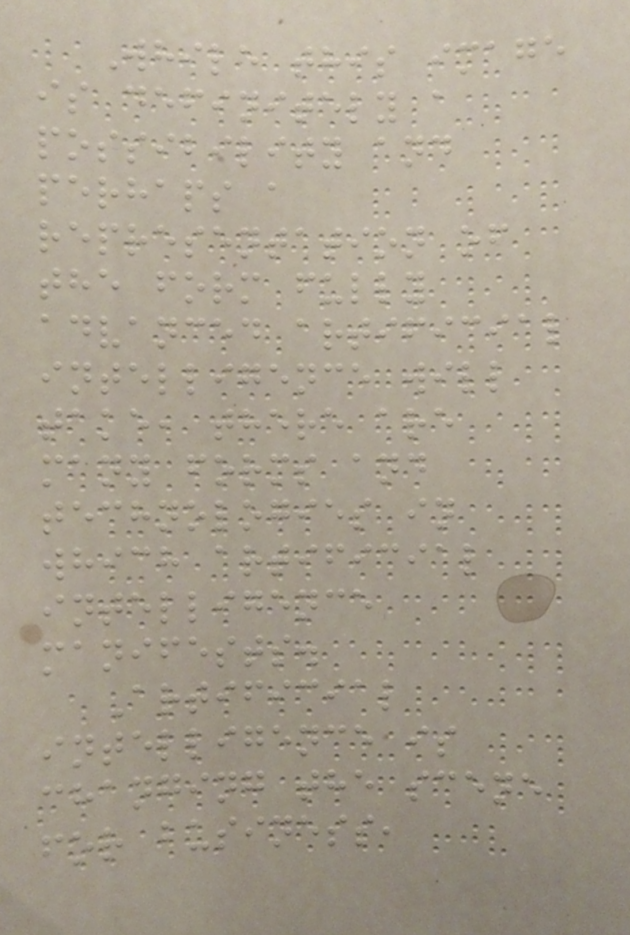While this image
is definitely a
possibility and
perhaps a
representation of
the form fully
advanced artificial
intelligence will
take, there are
many forms and
technologies in
which artificial
intelligence
manifests.
Artificial
intelligence is
changing the scene
for business,
